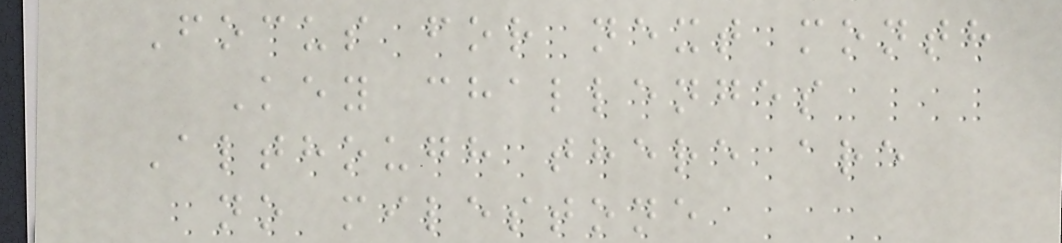Focus for next month
Key challenges
Although there are
no milestone
